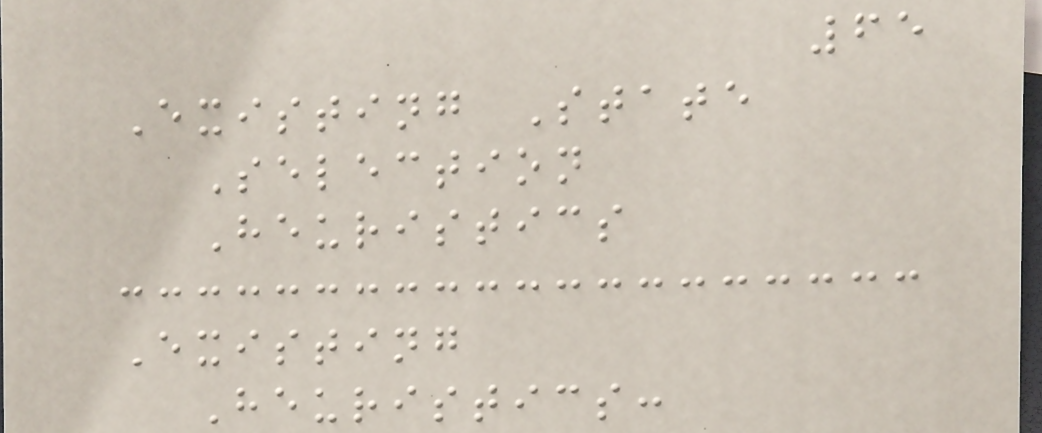65
Existing State
Selection
Heuristics
Existing
Heuristics:
